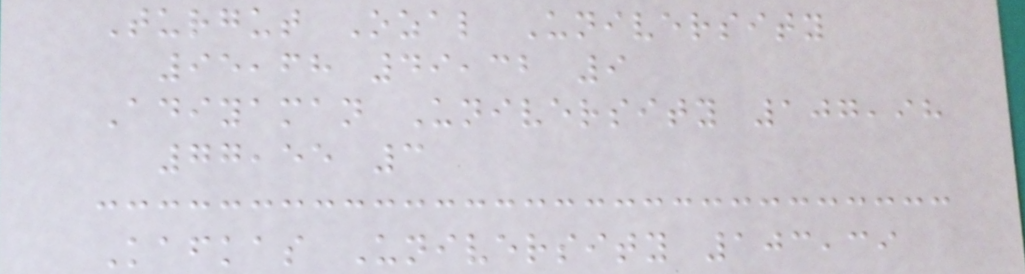Turgut Ozal University
95,68 49,32 9
Adiyaman University 107,98
77,55 3
Kafkas University 103,39
